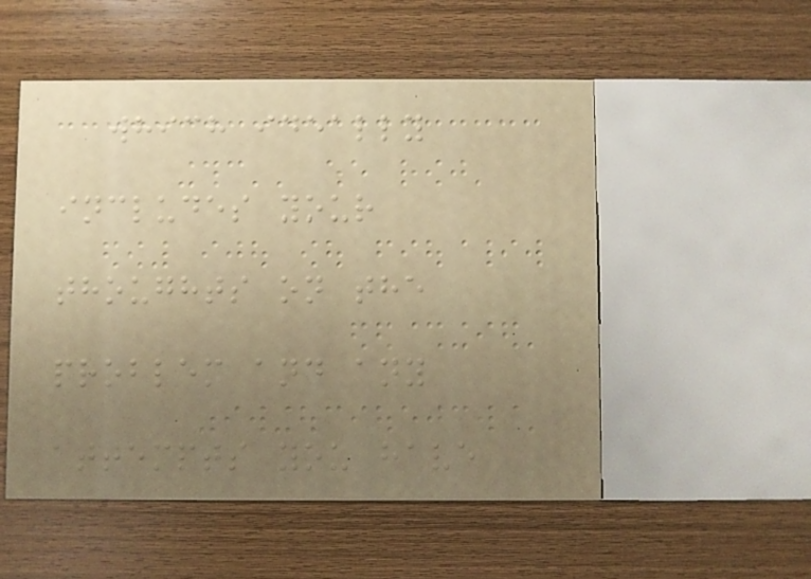which ideally
includes your
thoughts on the
problem and any
attempts you have
